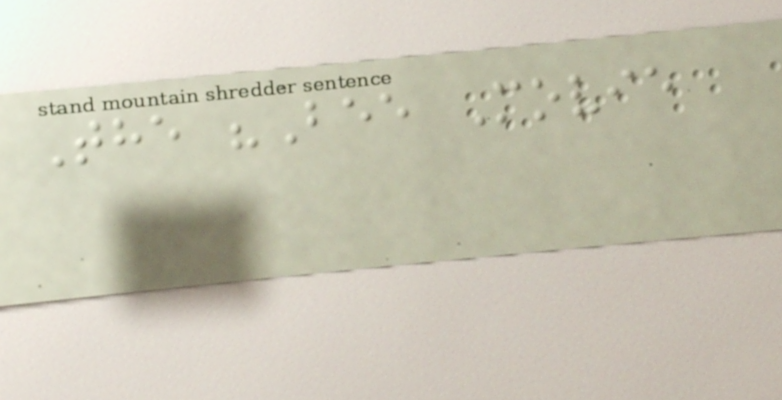The "Bee Movie
